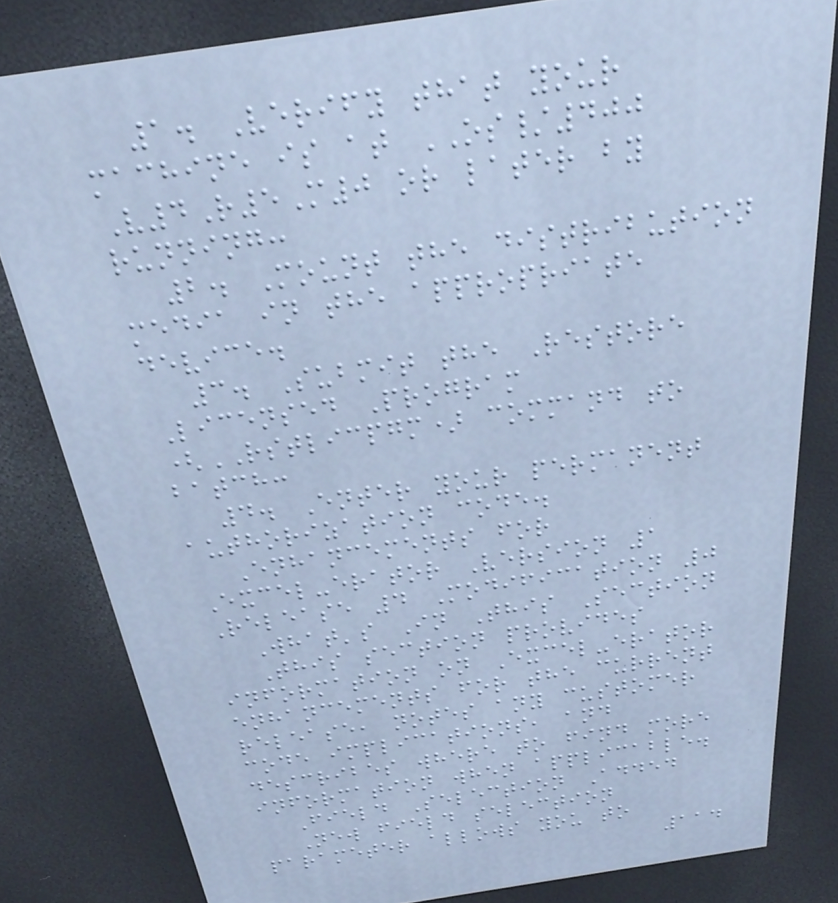1. Verify that your
machine is at OS/400
V4R5M0 or later by
running:
2. Mount the distribution
media in the appropriate
device.
3. Submit the Restore
Licensed Program
(RSTLICPGM) command to
batch:
4. Enter your permanent
authorization code.
Enhancements for
Excel-erator Version 1
Release 4 Modification 0
What's In This Section
This section provides
information on Excel-erator
enhancements for the current
release, notes any customer
code implications, and
describes where to find more
information when applicable.
Field Selection Added
New field selection
parameter allows you to
114
